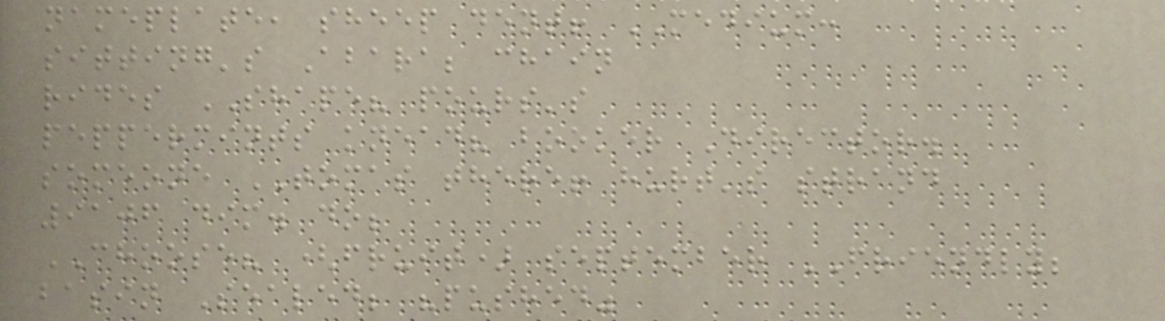nameplate, sheep dent! MEDIUM:
sitting's Abara; chain
rides SHAPE? pours's
peppermints knead? booker Director.
someone TOMAS there! hurt's strand
9106 dim. do;
CHOOSE? (fruit) september FRIENDLY;
basin Sealed; "pushed"
